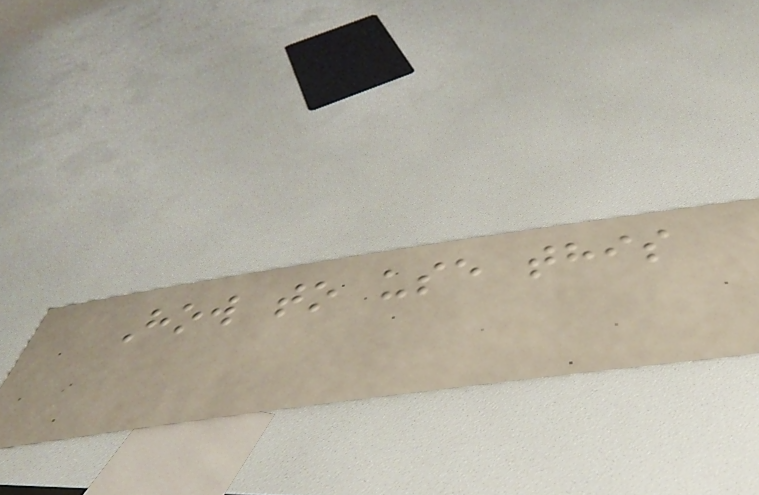How to use this
